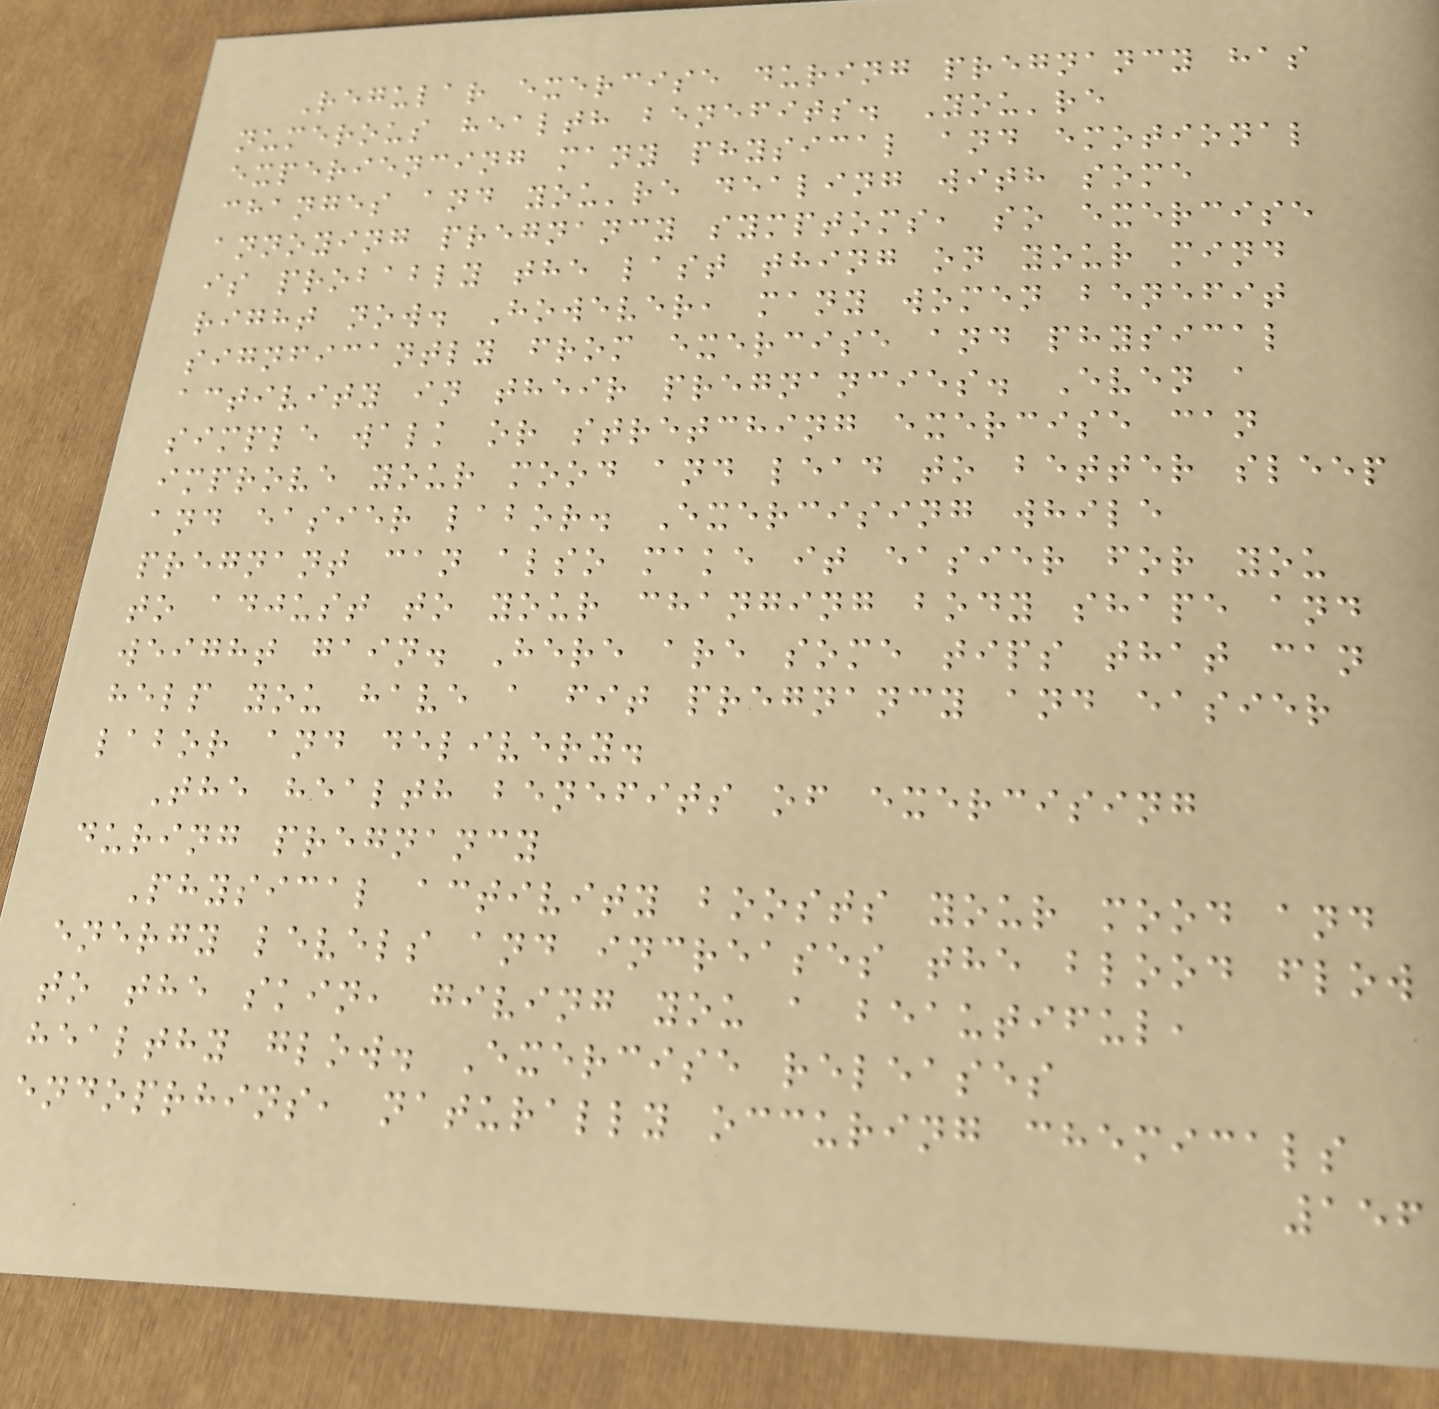Regular exercise during pregnancy has
numerous health benefits. You're
experiencing many physical and emotional
changes and you're dealing with some
annoying pregnancy symptoms, so exercise
is probably the last thing on your mind
right now. However, many women benefit
signficantly from exercise and physical
activity in their pregnancies. Even a
simple walk or stretching exercise can
improve your mood and lead to better sleep
and easier labor. Exercising while
pregnant can also make it easier for you
to adjust to your changing body shape and
weight gain. Here are some tips that can
help you have a fit pregnancy and easier
labor and delivery.
The health benefits of exercising
during pregnancy
Physical activity boosts your mood and
energy levels and increases the blood flow
to the skin, giving you a beautiful,
healthy glow. Exercise releases
endoprhins, naturally occuring chemicals
156
